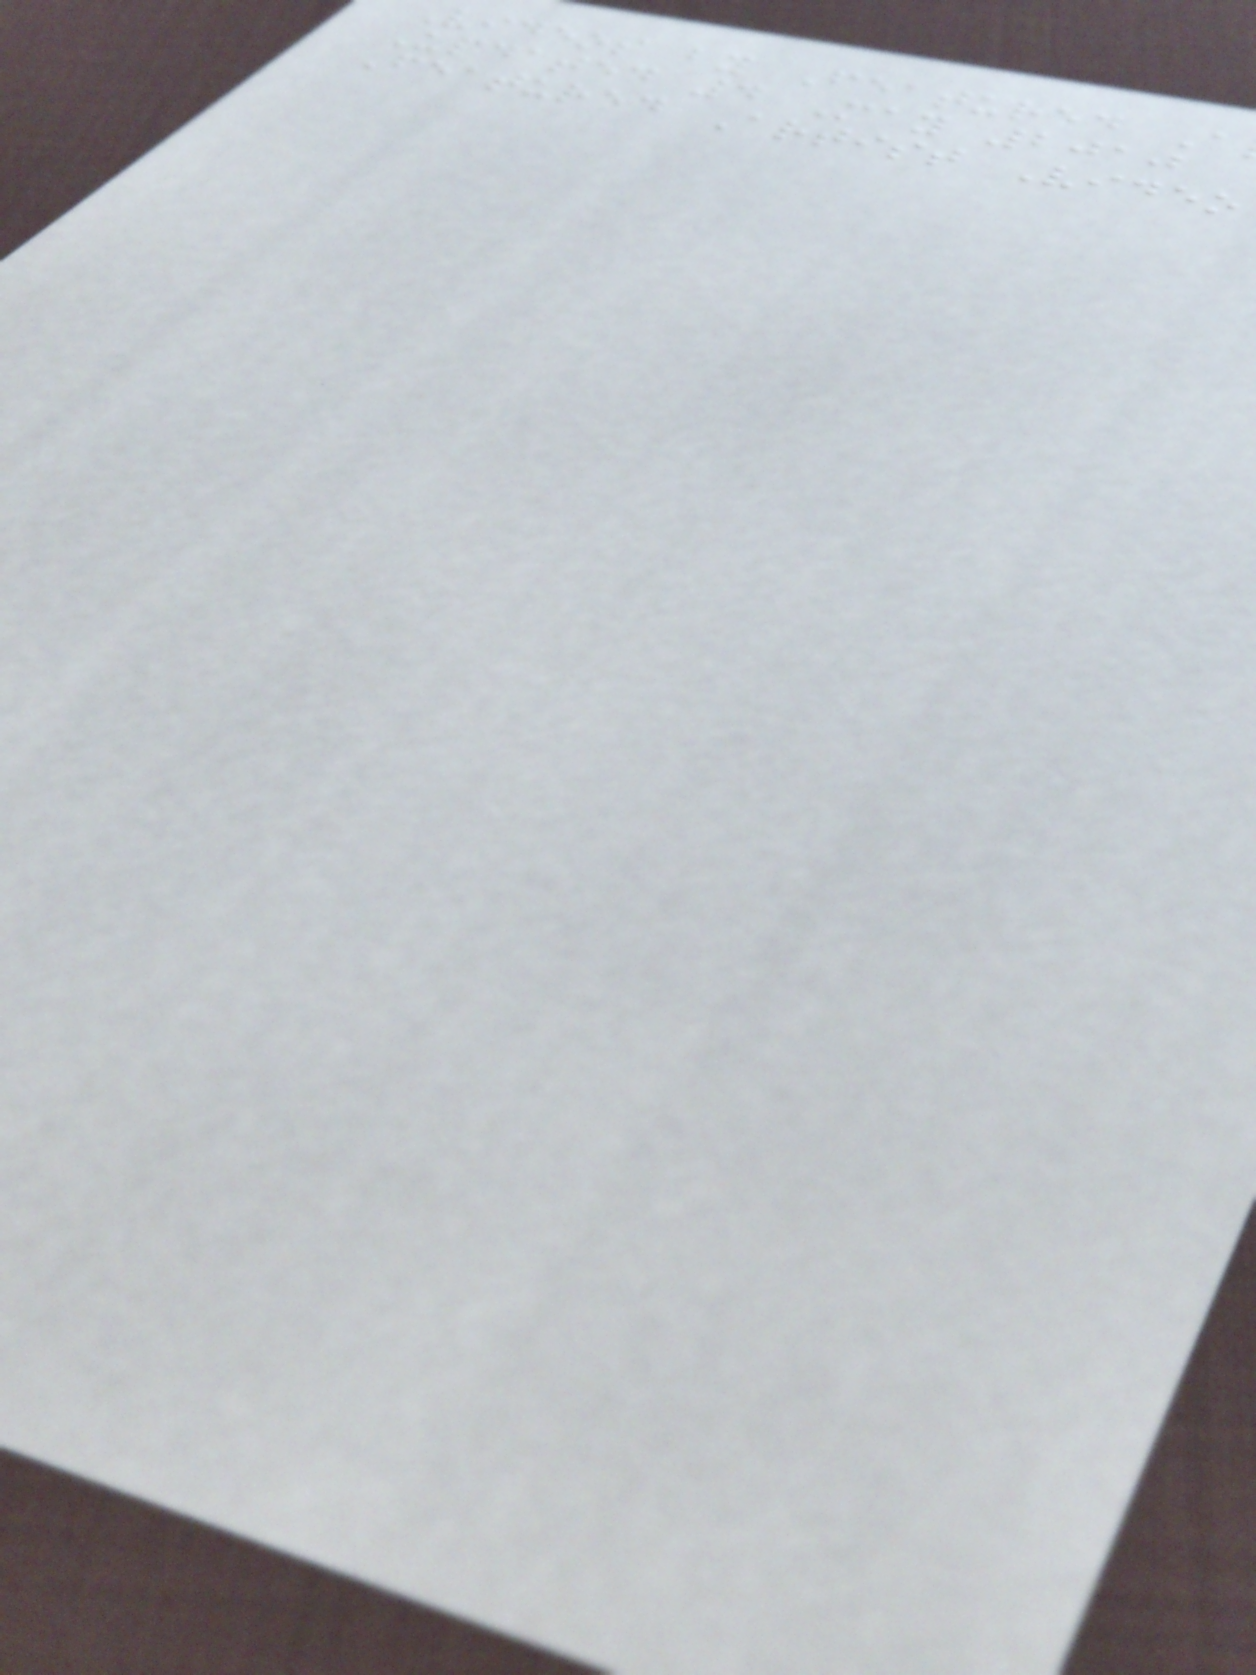Videos by Featured A
Updated 4 May 2010
Featured Artist Video
